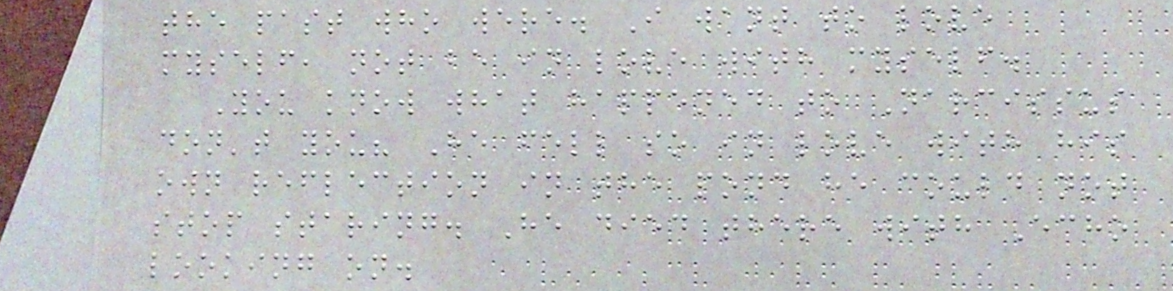the past who were. I want to love
myself, not be in love with myself.
You know what happened to Narcissus
don't you? He fell so in love with his
own reflection in the pond he could not
stop staring. He died there with Echo
looking on.
